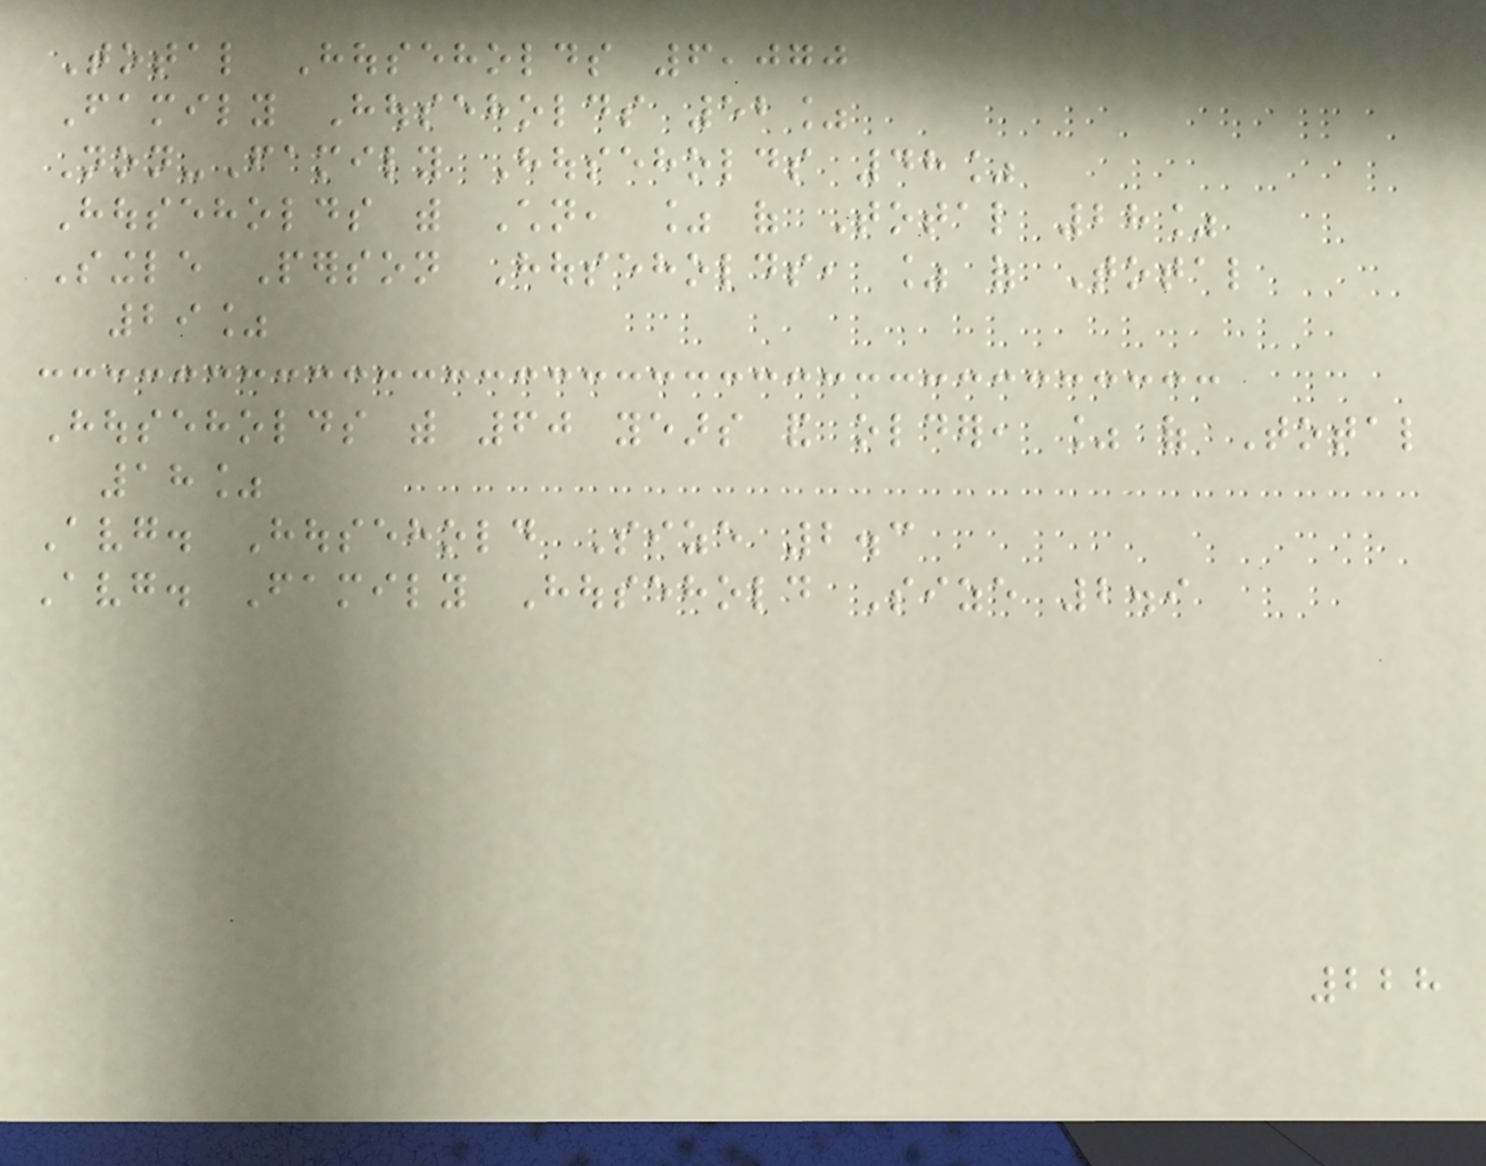Total Households 6,070
Family Households 52%
Non-Family Households 48%
Households with Children, % of Total 28%
Single Person Households, % of Total
29%
Households with 60 years and older, % of Total
18%
Avg. Household Size 2.3
Avg. Family Household Size 2.9
228
